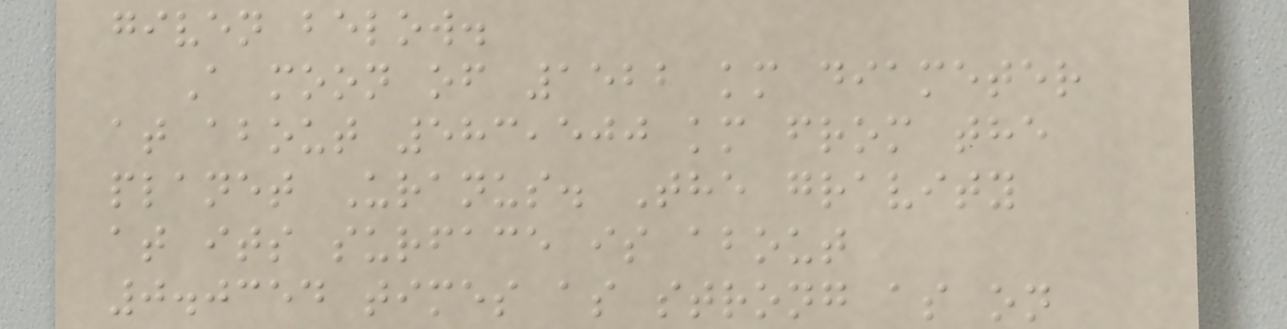given below.
A moon of 1522 km diameter
at about 583,500 km from the
planet Uranus. The gravity
at its surface is about
0.0354 times as strong as on
